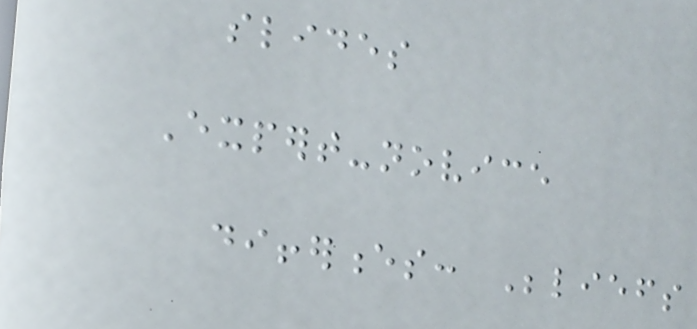slides
Expert-novice
differences: Beliefs
